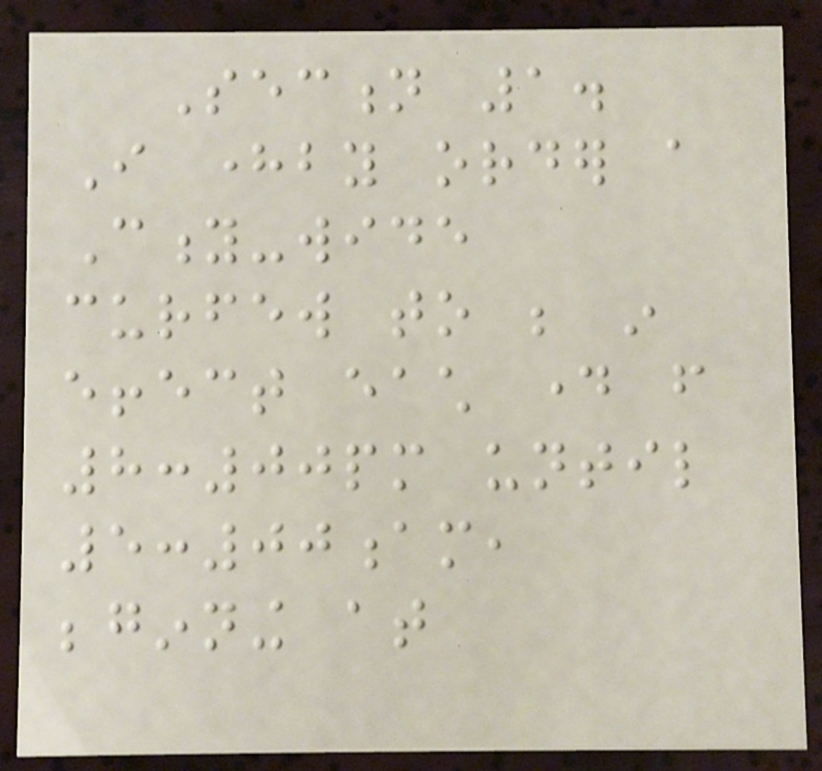Section 1.
I hereby order a
City-wide
curfew to be in
effect each day from
8:00pm until
5:00am,
beginning at
